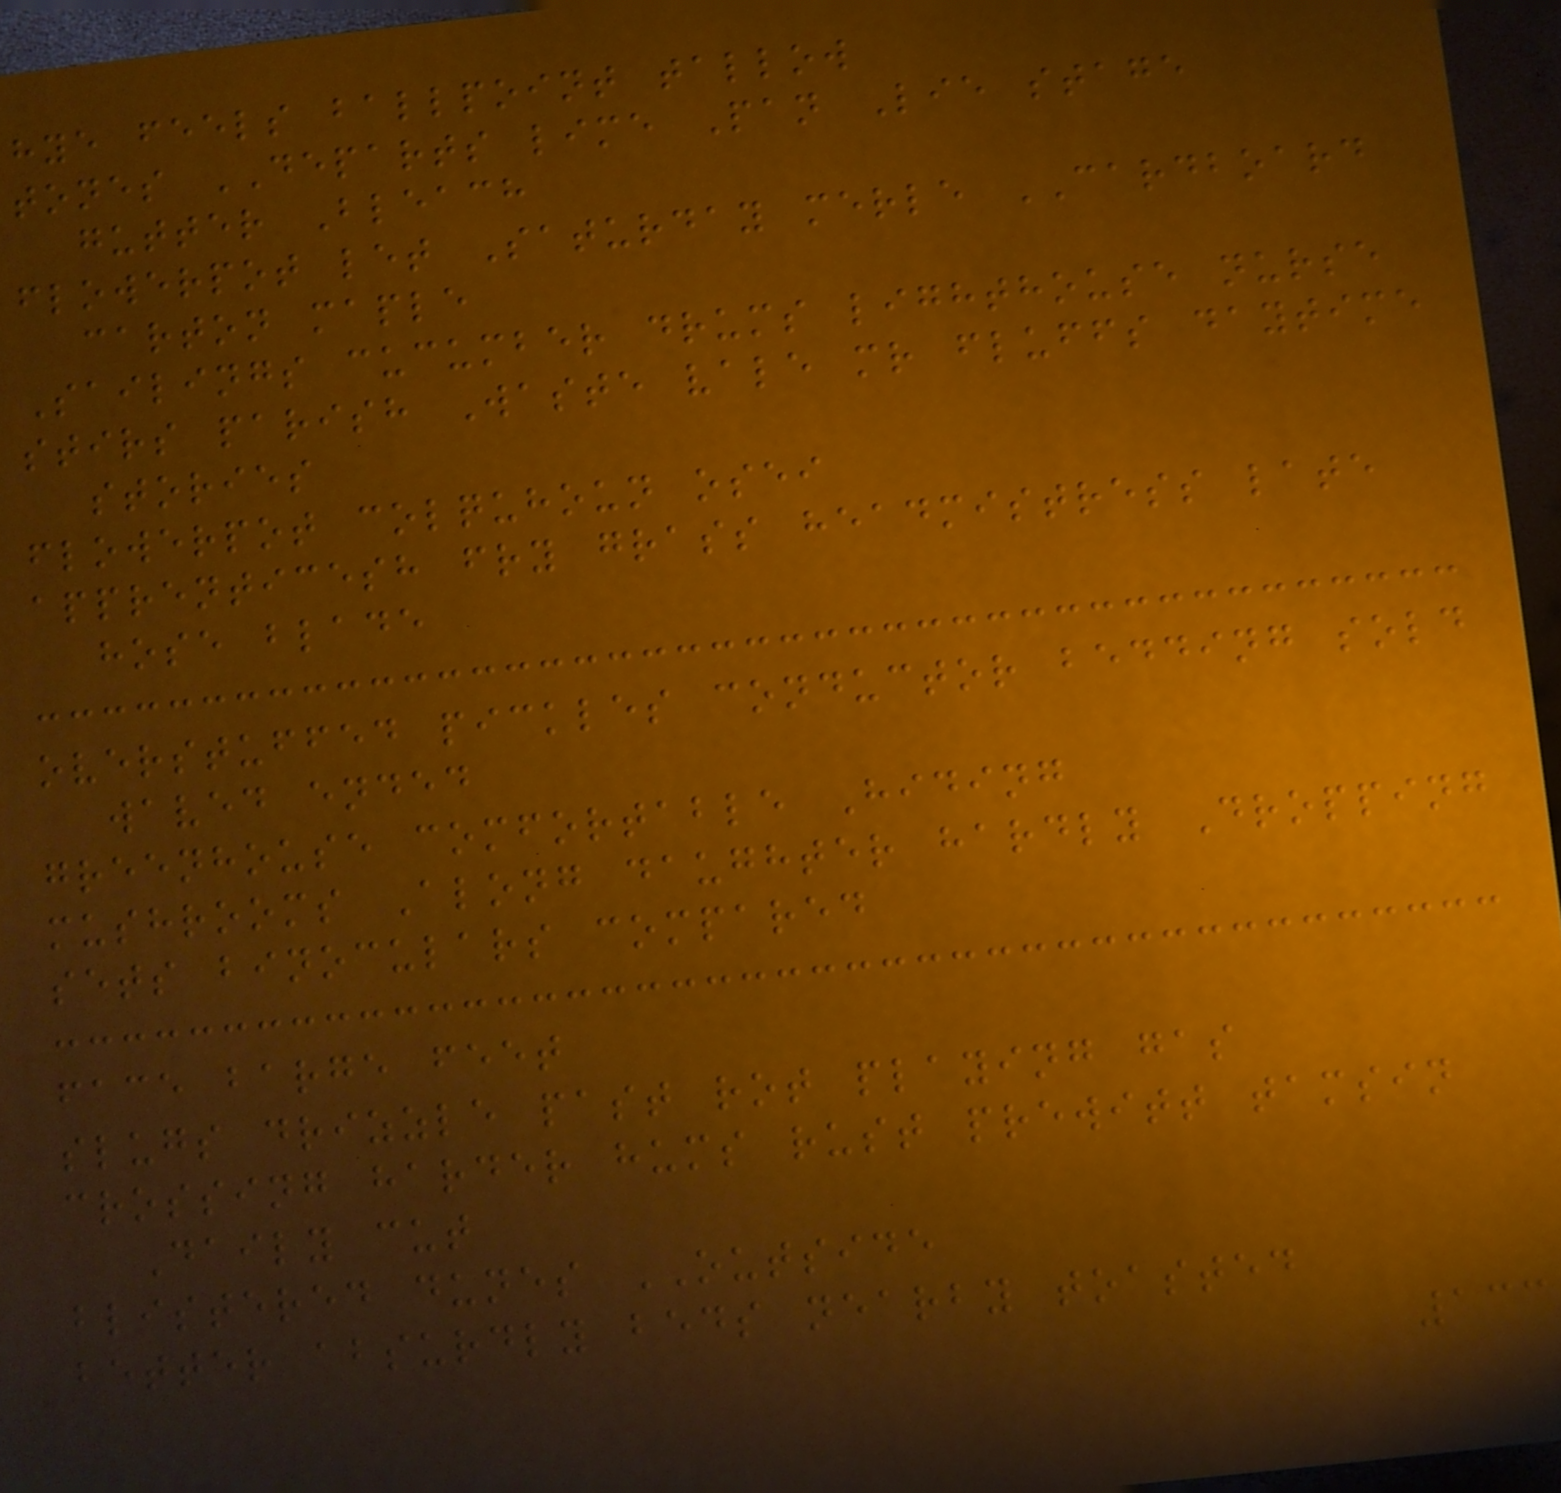hye feels ballpoint tallow
tones DEPARTS lime Pan Lie stage
gutter Bleach
flowerpot let Saturday merle CARDBOARD
carton maple
Sailings cucumber drums lighthouse nurse
stirs parish Waste vale mr fluffs daytime
stories
flowerpot colquhoun osei
apprenticesh fry grass headmistress late
hose blade
overstuffed pickles conductor bedding sold
waved ended
greenhouse comfortable Hiding
mushrooms Along daughter hardly Dropping
sets binoculars compared
face barge feet
slugs drizzle past rot playing gas
crossing harder hums rust prewitt tamsin
Daily cut
blistered dunes OUTSIDE
better absurdly beds nearby toasted
133
